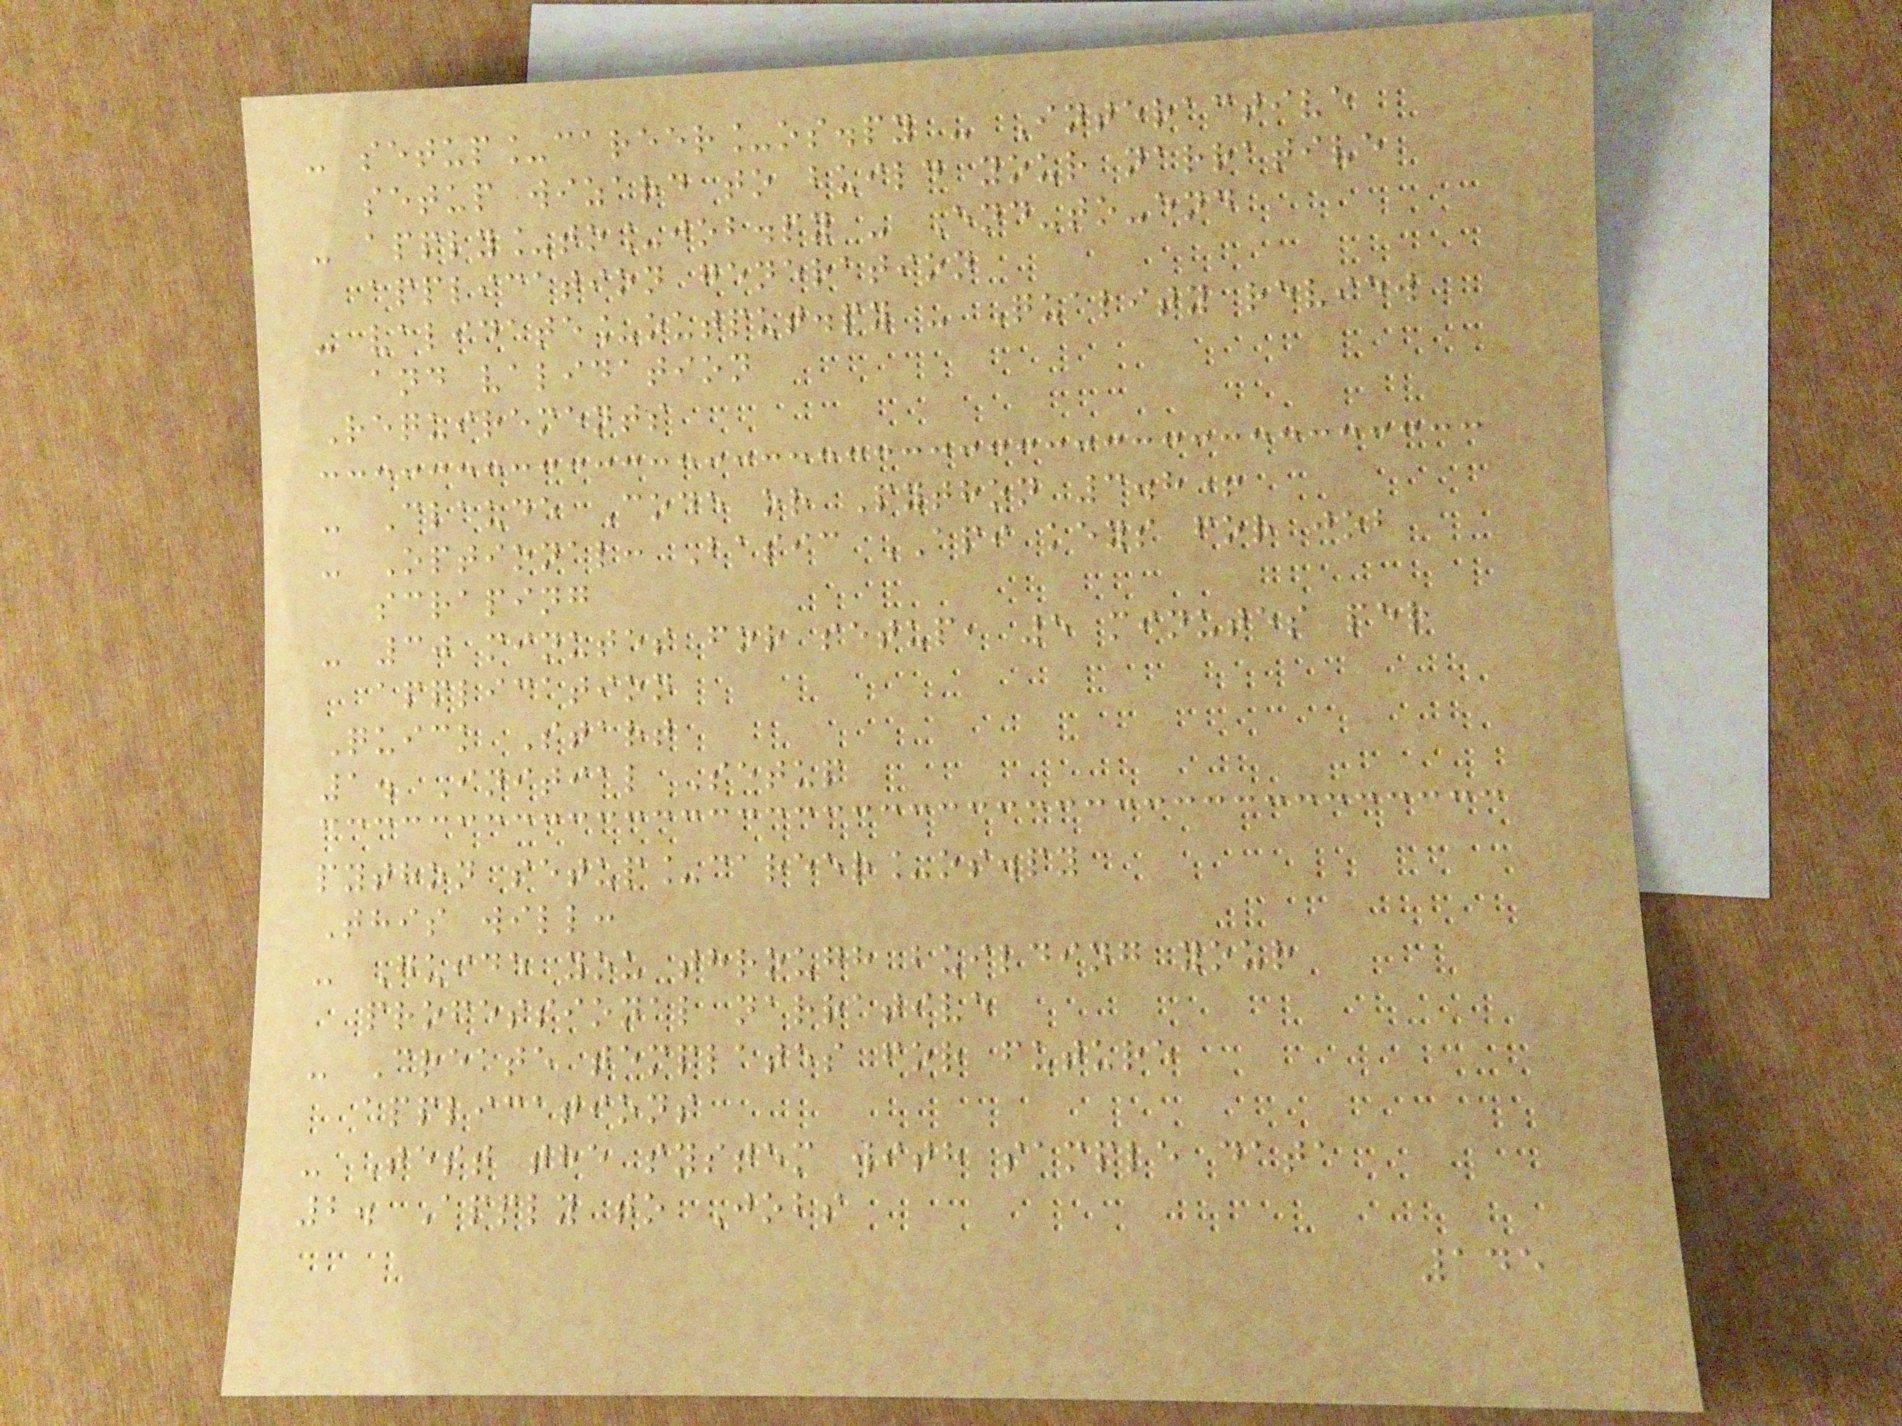- setup_career_os.py - Interactive
setup wizard to build your narrative
- apply_to_job.py - End-to-end
application generation
- validate_output.py - Quality review
and validation
Requirements
- Claude Code or Python 3.8+
- Optional: Basic API keys for job
scraping
- 30 minutes for setup, 5 minutes per
application
Quick Start
1. Initial Setup
python setup_career_os.py
This will:
- Guide you through building your
professional narrative
- Create templates for future
applications
- Test the system with sample data
2. Apply to Jobs
145
